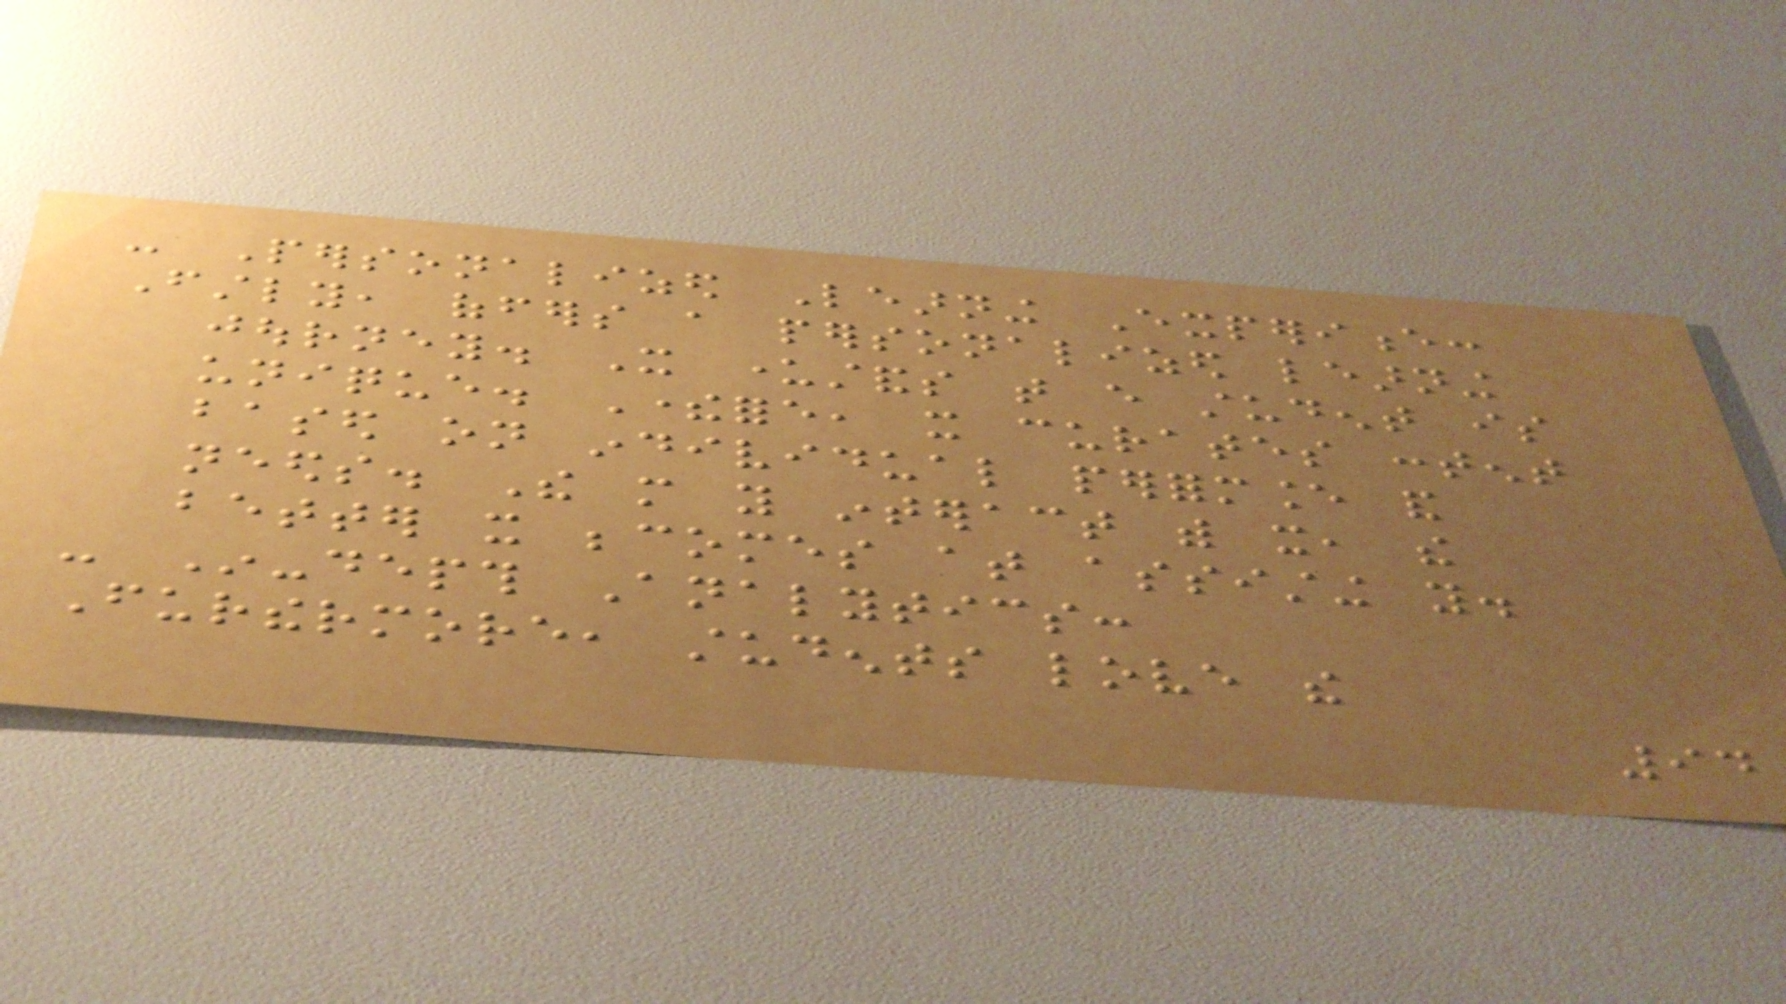- Personalized Learning Experience:
Firstly, offers a personalized learning
journey. It understands that every student is
unique. Therefore, it curates content
based on individual performance and
needs. The more you interact with it, the
better it becomes at assisting you.
- In-depth Analytics:
Furthermore, students love the
94
